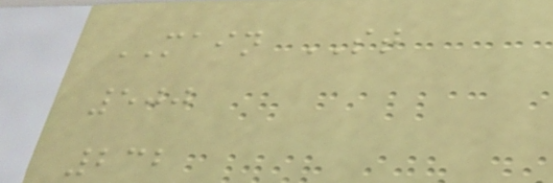MAIN ST
500
232
